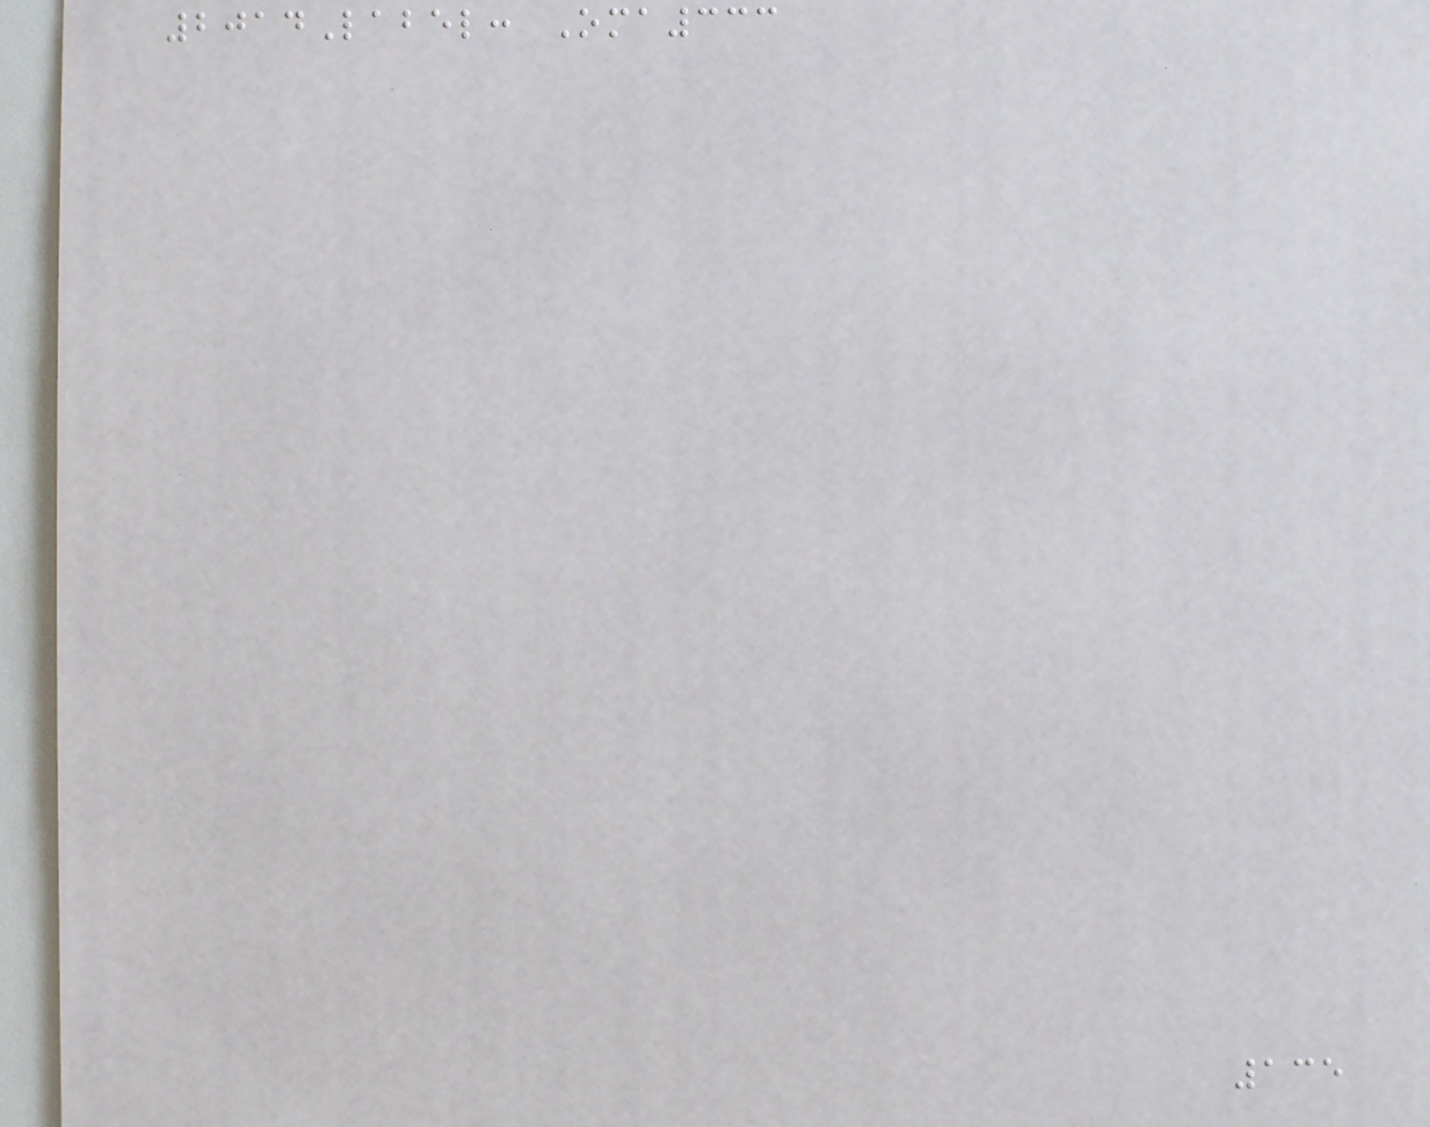2014Label: Oma333
135
